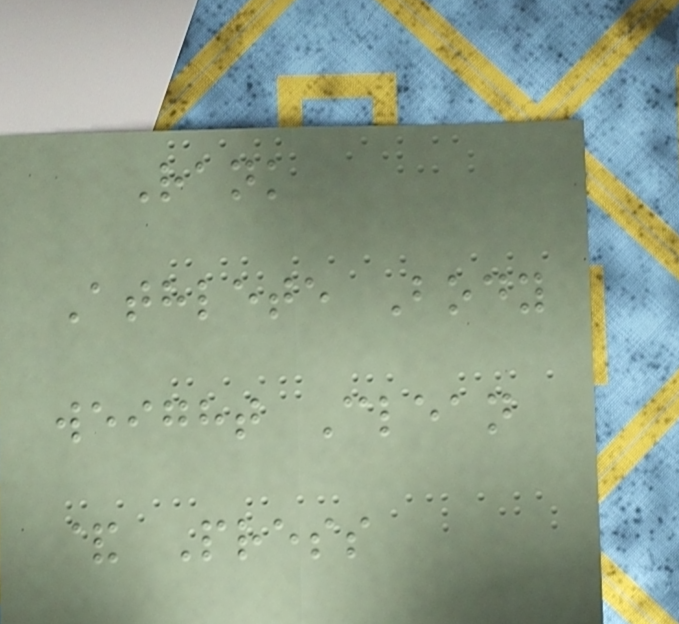Rank
Athlete Body
weight Clean
& Press
